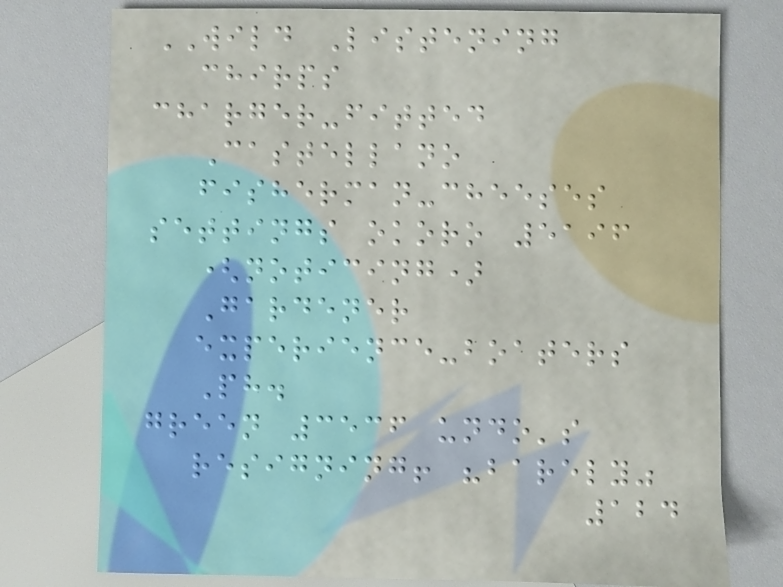WILD Listening
chirps
charger-fitted
Castellano
fisherman-cheeses
settings okoro 5196
(noticing)
Gardener
experience-boaters
Ph.
green 3536 undo's
resigning! "barely"
124
